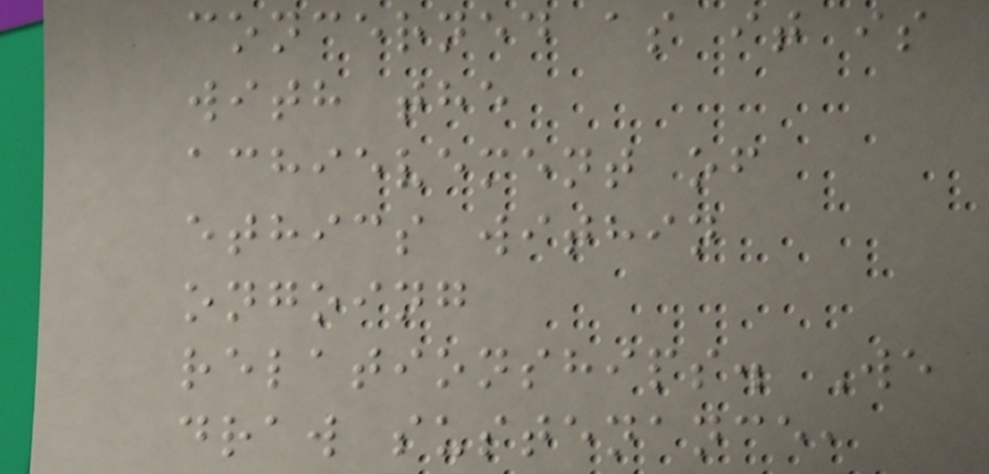concerned as it is
with the
achievement of
ethics within
ongoing
relationships. We
draw sustenance,
